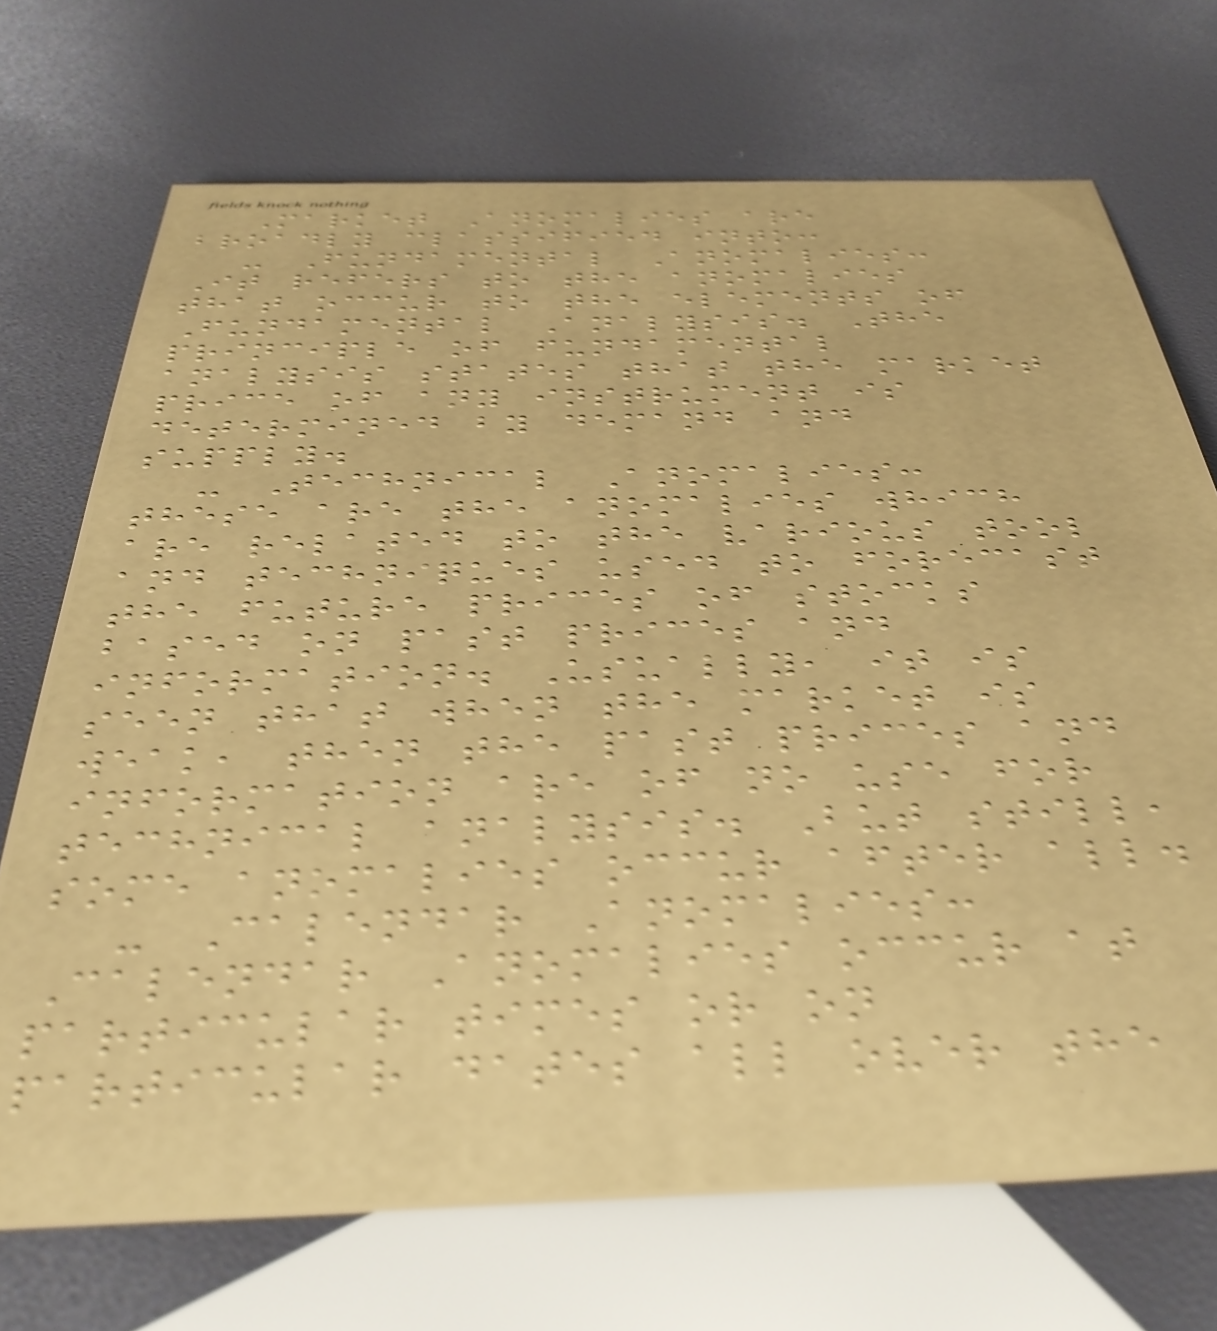Market Anomalies are
broadly classified into:
- Fundamental Anomalies:
It refers to the anomalies
that occur to the elements of
Fundamental Analysis. The
principle of fundamental
analysis states that the market
price of any instrument is
determined by demand and
supply.
- Technical Anomalies:
these are the anomalies which
are related to the various tool
and techniques used to forecast
the future prices of stocks
based on past prices and
information. Usually, it is
seen that when the market is
weak, then the past prices and
information are of no use for
technical analysis. But still,
some anomalies occur after all.
- Calendar Anomalies:
Calendar Anomalies occur at
particular times or on
particular dates all over the
